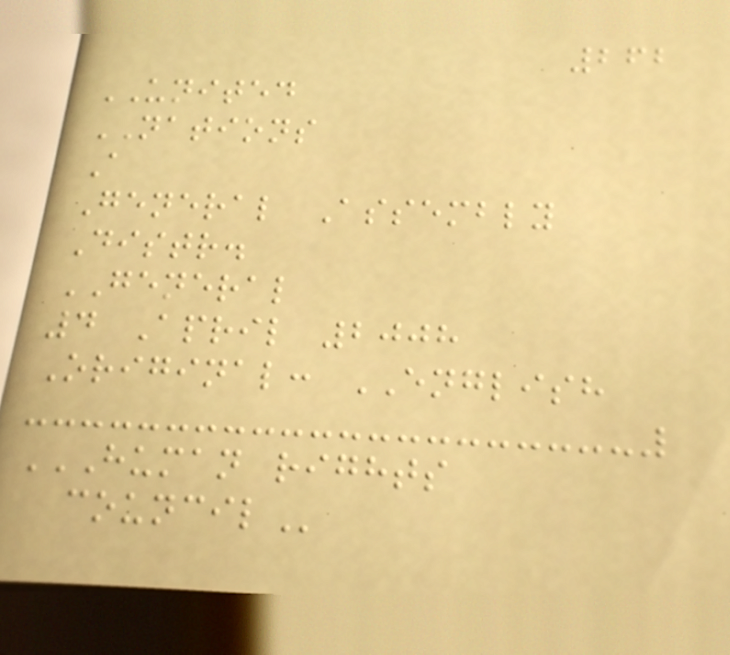262
UNITED
NATIONS
A
General Assembly
Distr.
GENERAL
4 April 2008
Original: ENGLISH
HUMAN RIGHTS
COUNCIL
